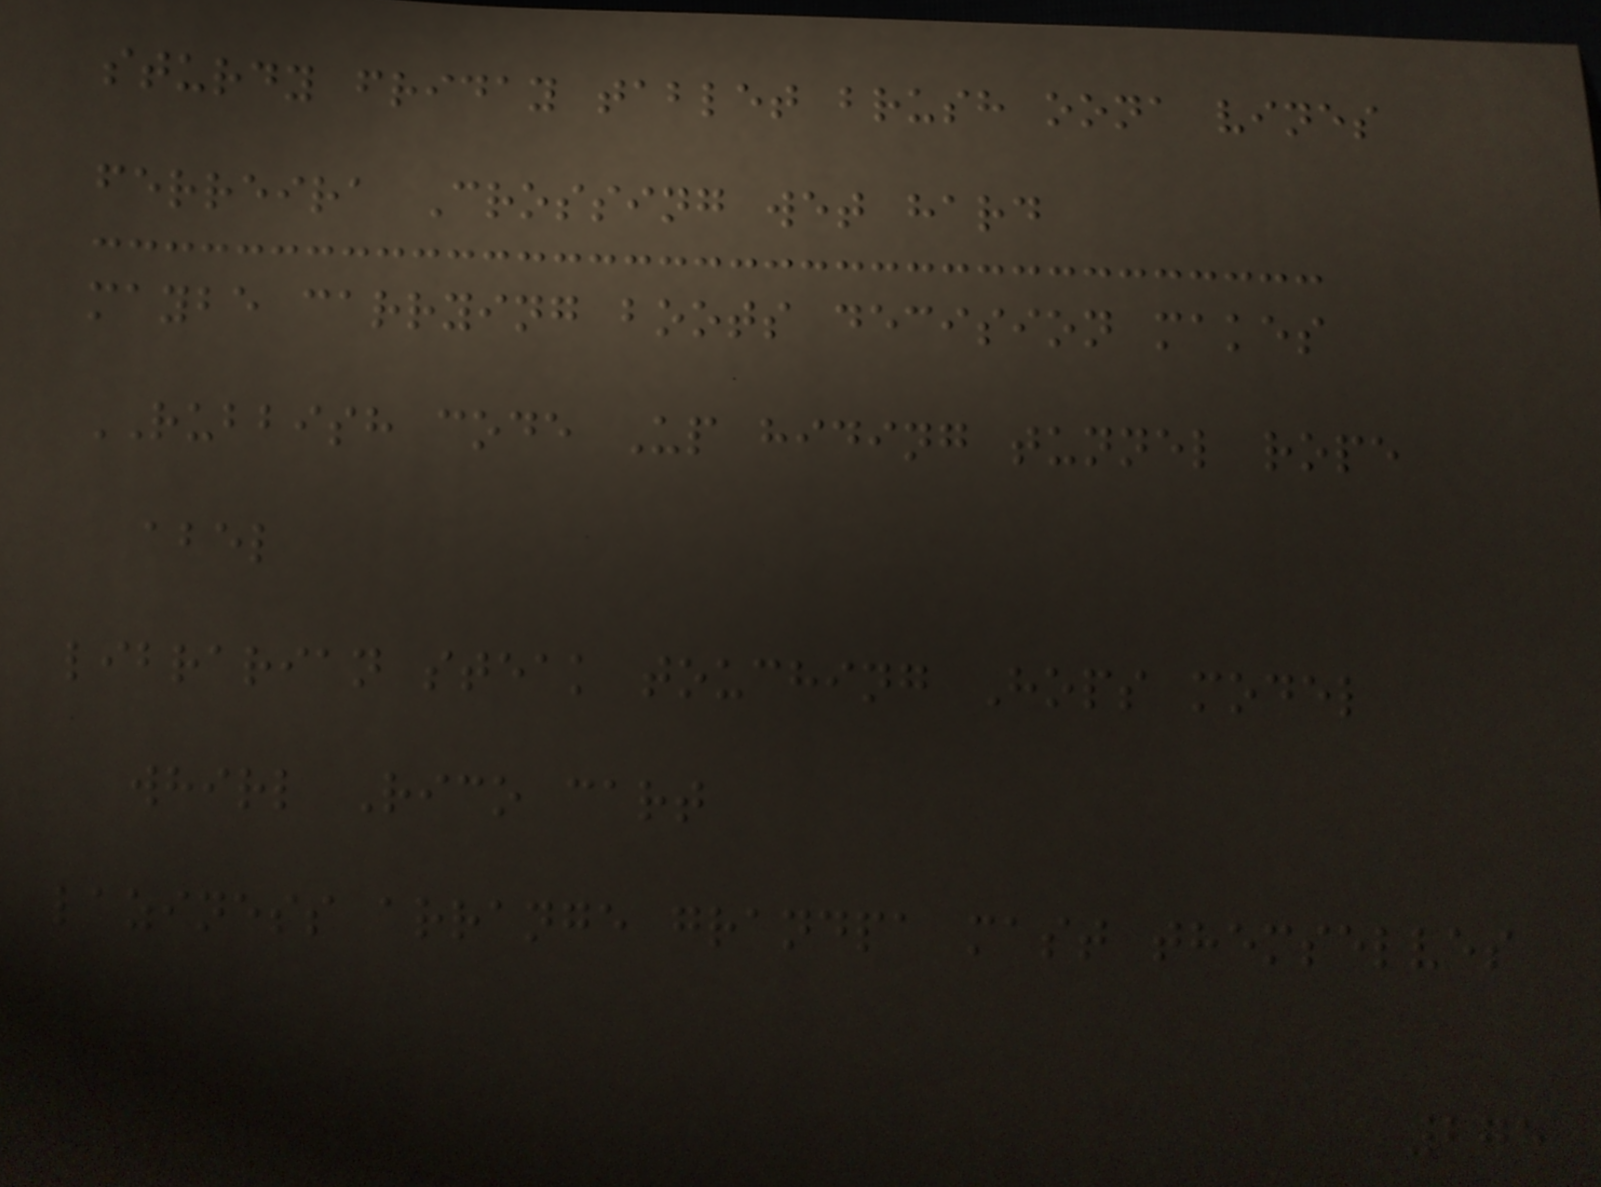sturdy friday tablet brush oona vines
ferreira Crossing wet hard
maybe carrying boots decision makes
RUBBISH code Up hiding tunnel rope
abel
librarian steak touching Hops model
whirl Rico cart
laziness arrange grandpa mast themselves
275
